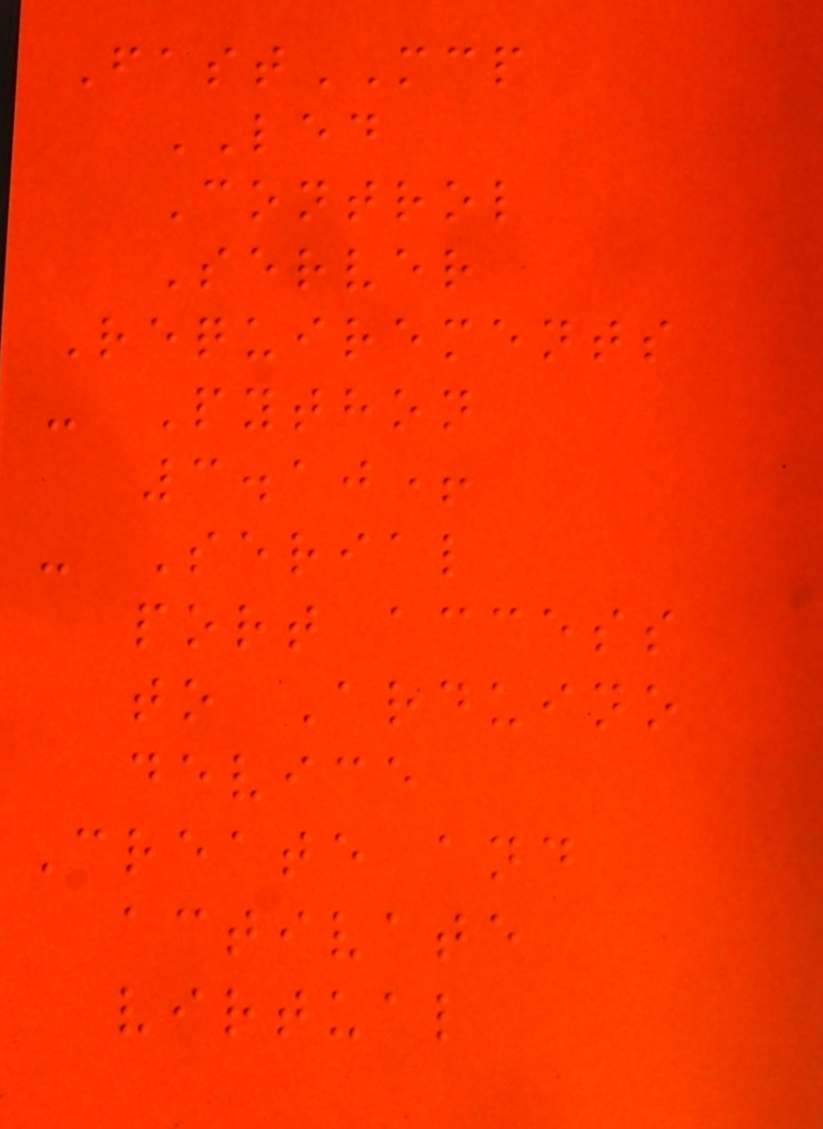FastMCP
LED
Control
Server
Requirements
- Python
3.10+
- Serial
port access
to Arduino
device
Create and
activate
virtual
